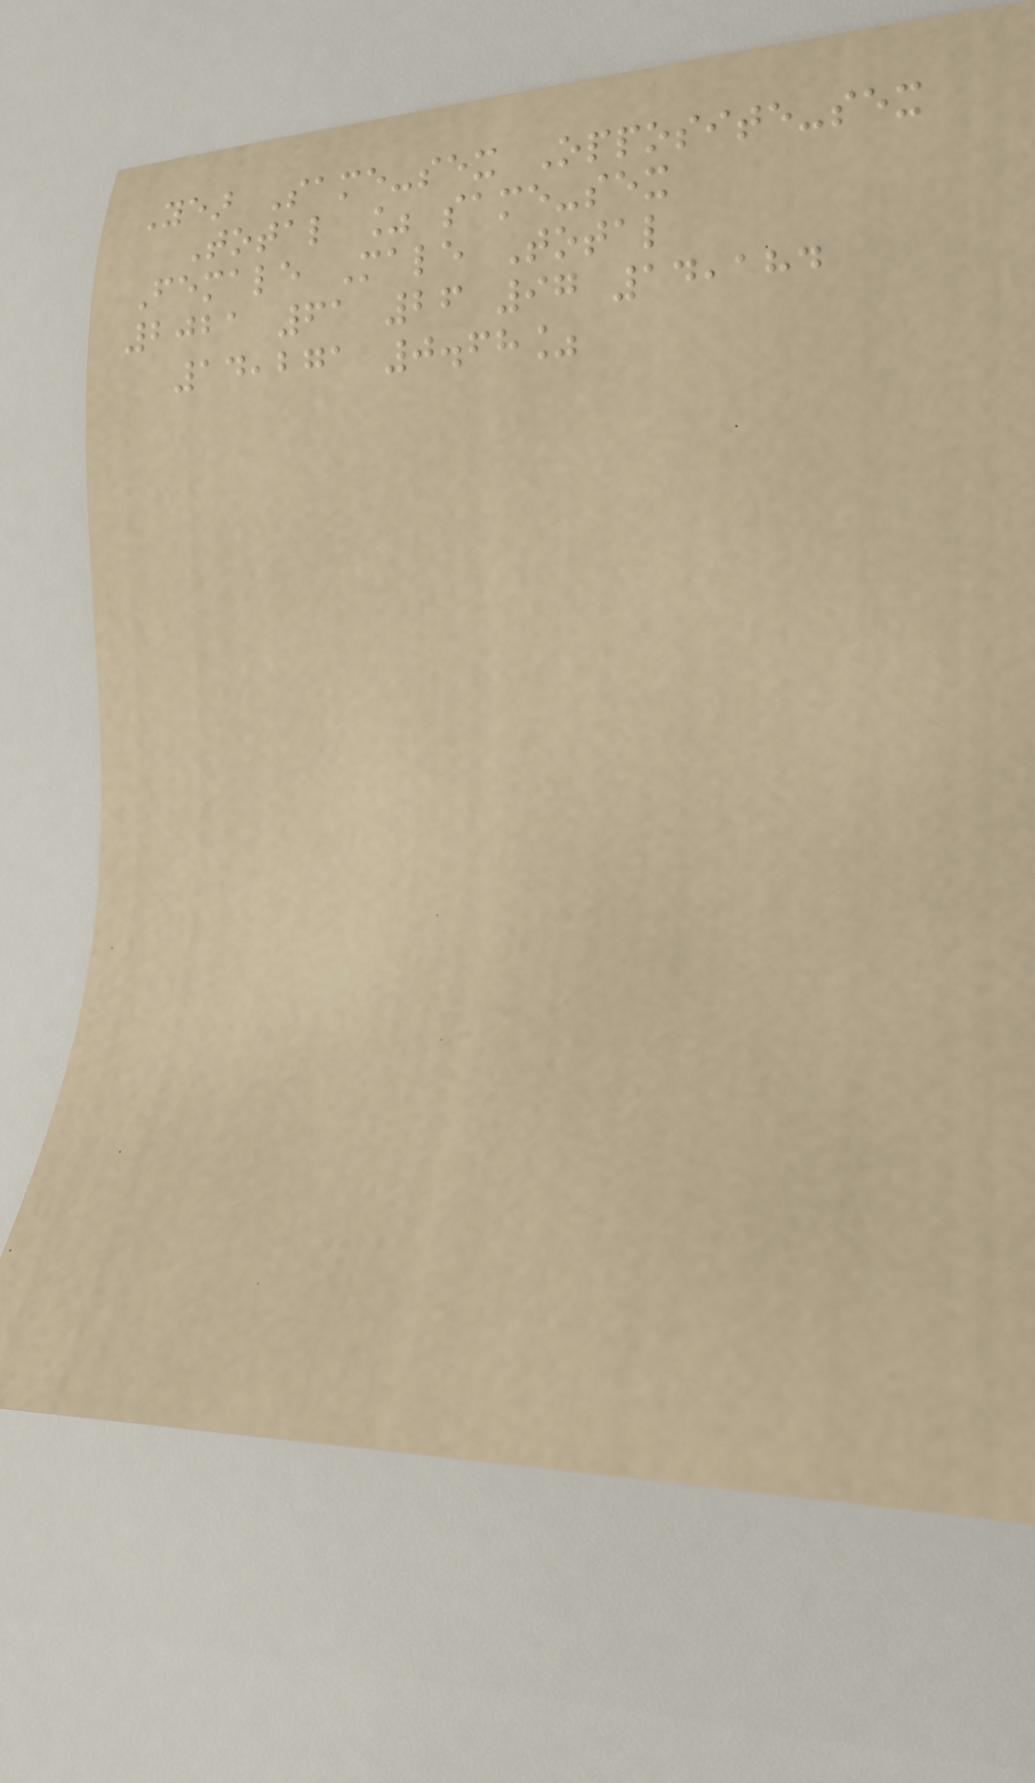Year Same-sex Opposite-sex
Total % same-sex
Female Male Total
2021 61 26 97 14,184
14,271 0.68%
